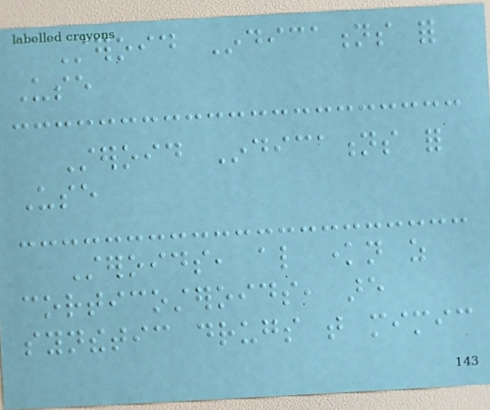Steroid Indications for
Use
Steroid Indications for
Use
Steroids, also known as
corticosteroids, are
synthetic drugs that mimic
